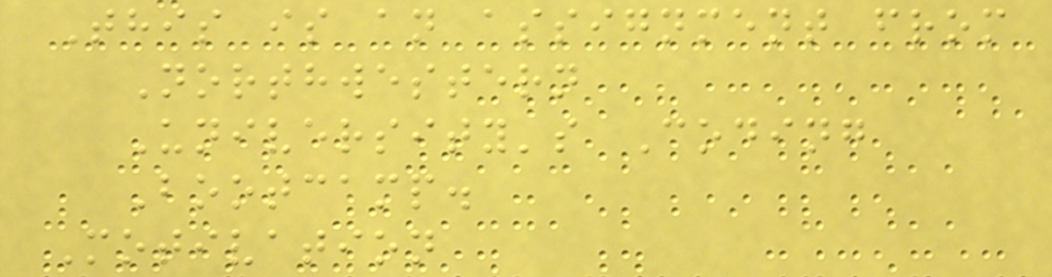This is an assignment from
Northwestern
University's Coding
Bootcamp.
Motivation
